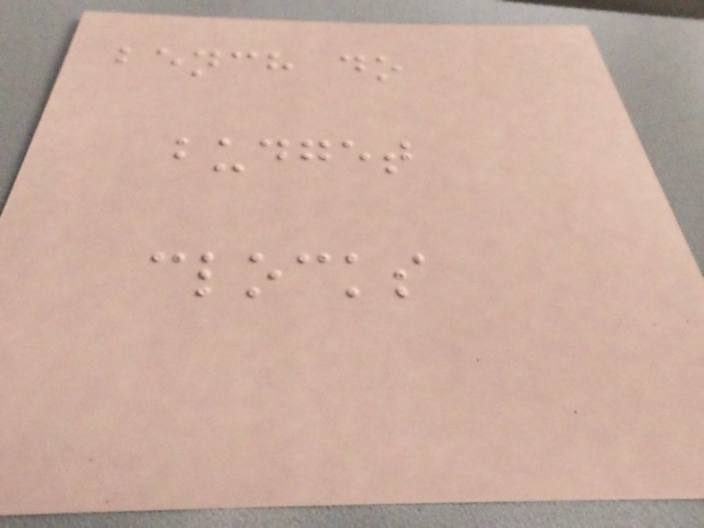bench do
budget
clocks
